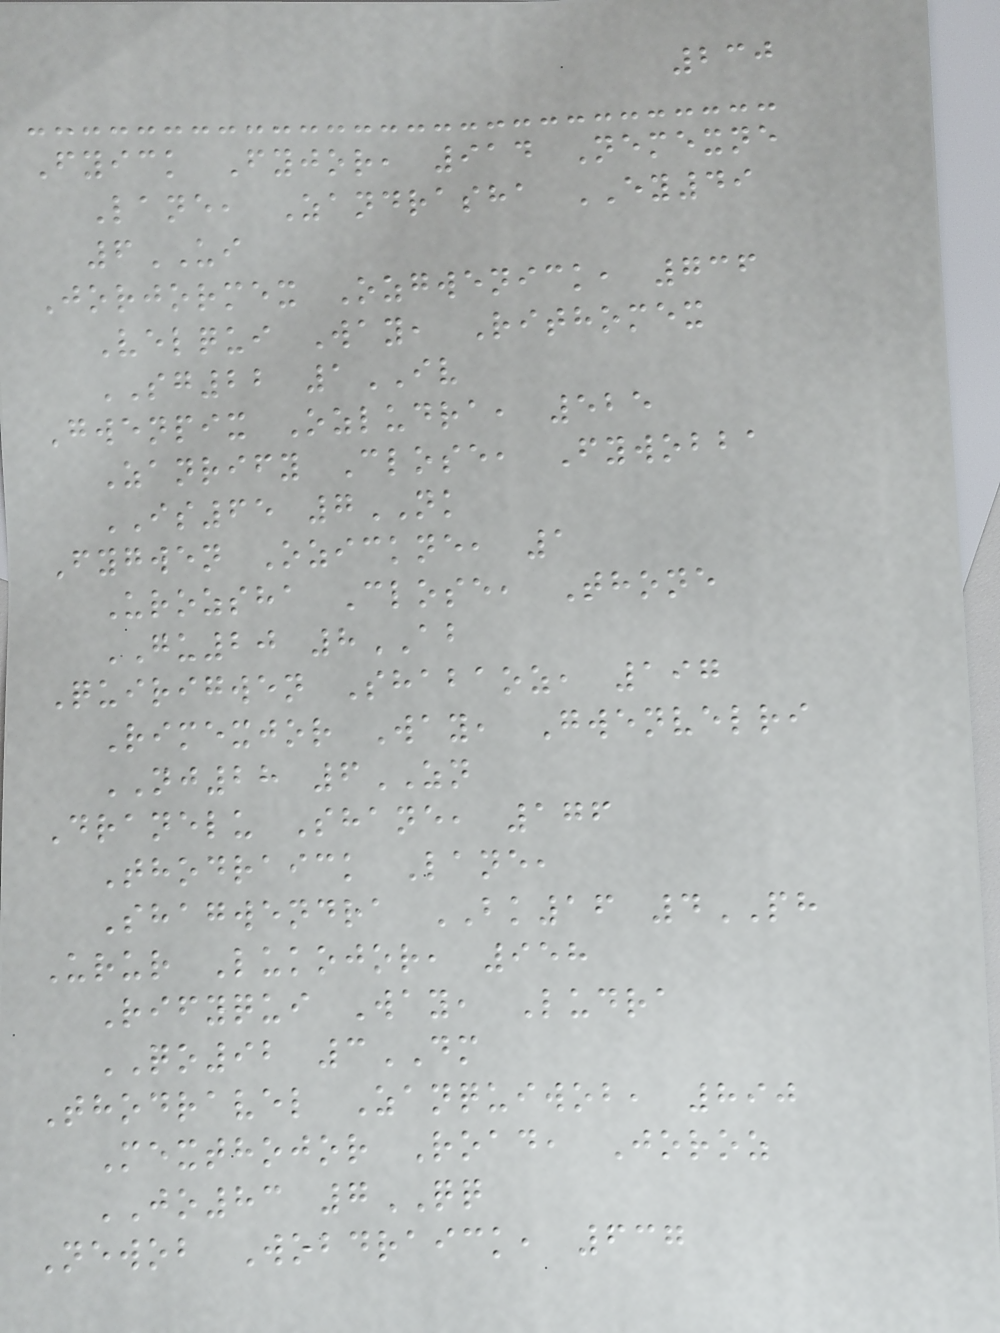230
Fyick Fyjor, 914 Nemexne
Lane, Zandrasha EY49
6UI
Jorjormex Ozgwenick, 736
Velqui Way, Rithomex
SG22 1IV
Gwenpix Ozludra, 525
Zanrify Close, Fywobba
IS65 7NK
Fygwen Ozickne, 1
Urozsha Close, Thone
GU20 8AB
Quirigwen Shabaoz, 197
Rimexjor Way, Gwenvelri
NJ28 6ZN
Dranelu Shane, 176
Thodraick Lane,
Shagwendra BK16 4PH
Urur Lukojor, 958
Rifyqui Way, Ludra
QO92 3DM
Thodravel Zanquiwob, 890
Mexthojor Road, Joroz
JO83 7QQ
Newob Wobdraick, 637
